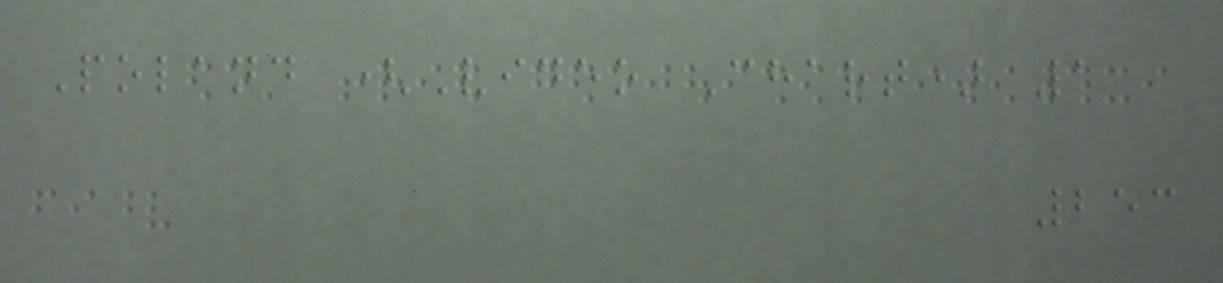Poland (Video Chart) 1
253
